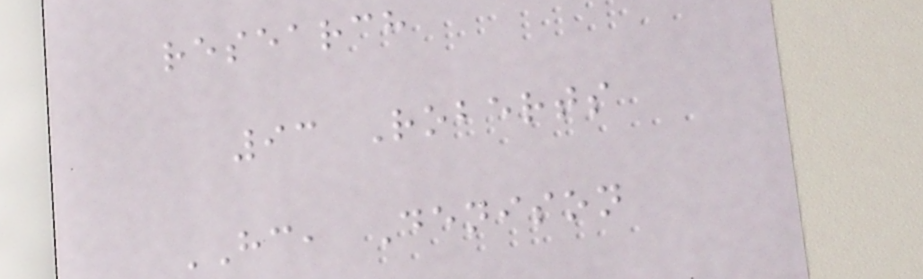research
93 Roberts
HC, Denison
